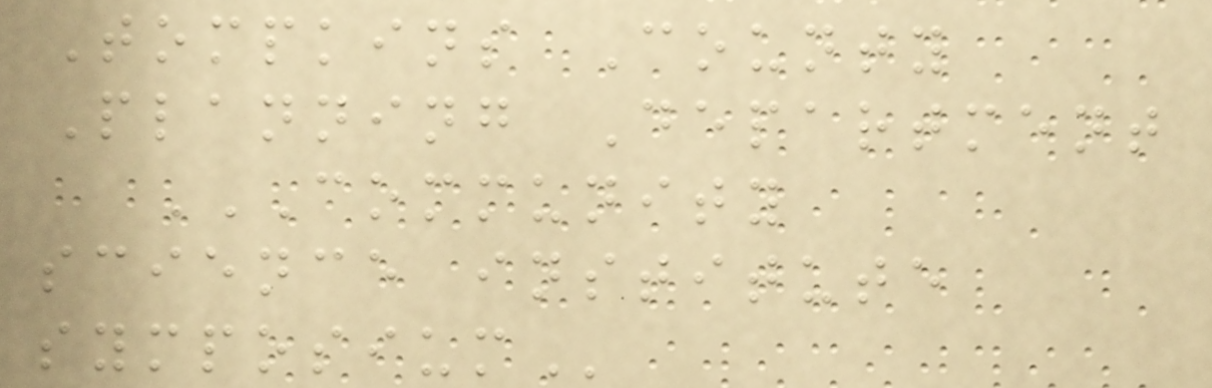Tompkins County
Planning Department
COMMUNITY
SCIENCE INSTITUTE
SYMPOSIUM
